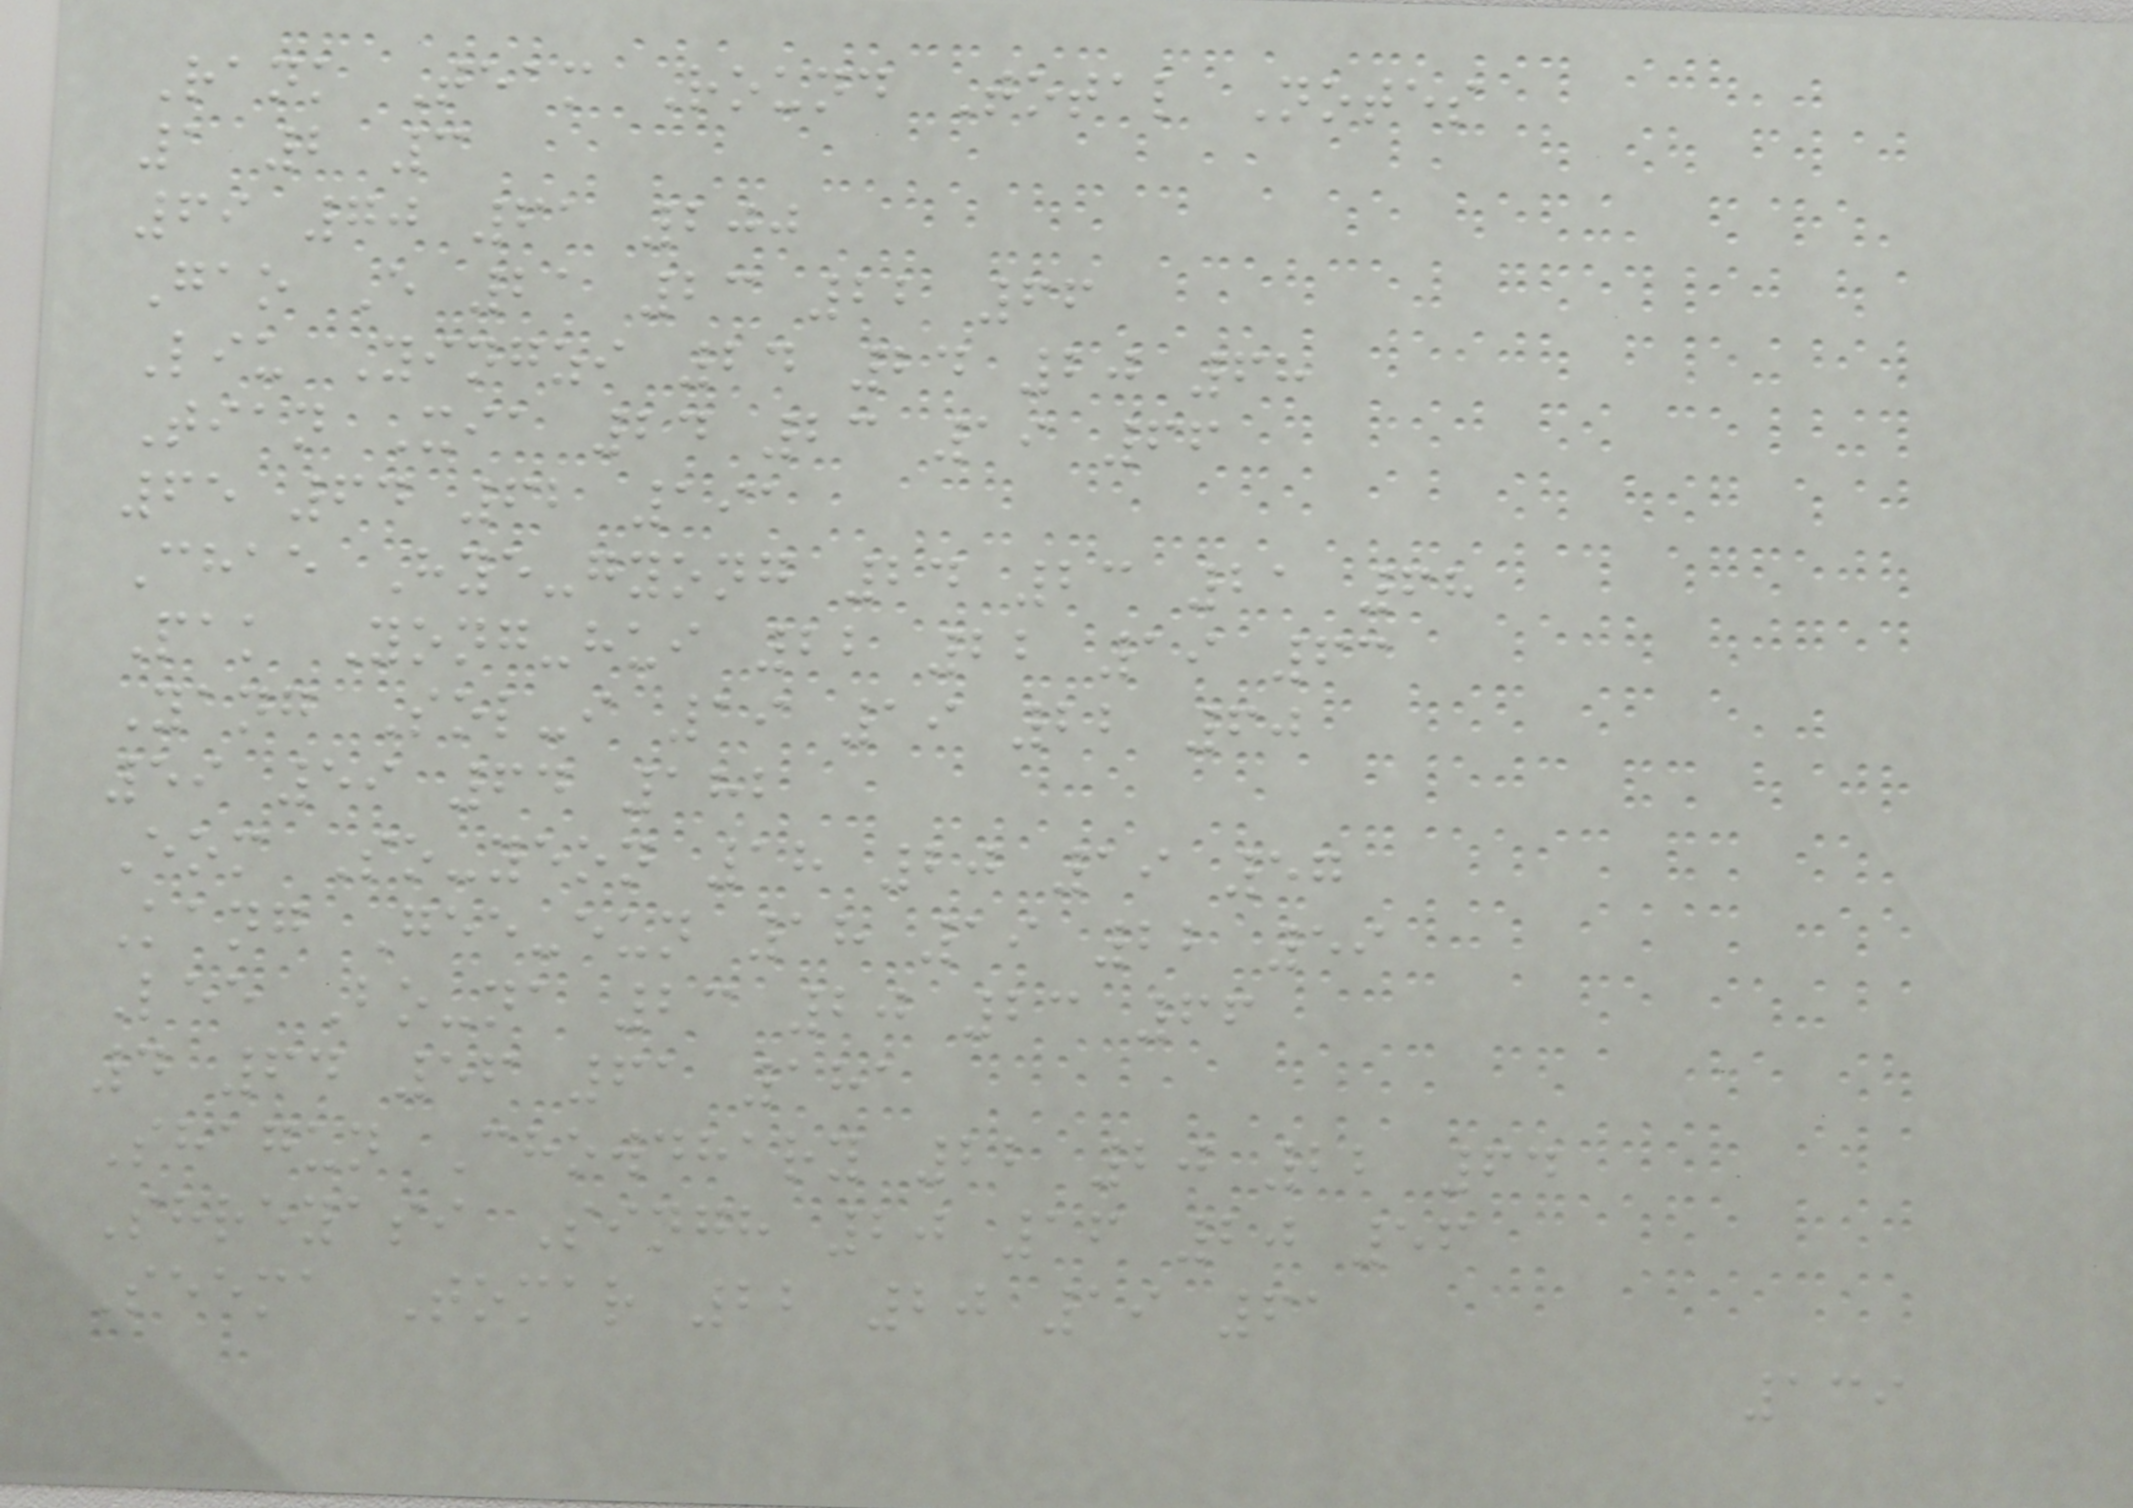Rank Team Round Total Notes
1 2 3
69 70 61 200
Gao E 21 23 22 66
Liu Yingzi 24 24 20 68
Tian Xia 24 23 19 66
65 64 62 191
Chae Hye-gyong 24 23 21 68
Pak Yong-hui 22 22 19 63
Yang Sol-i 19 19 22 60
59 59 64 182
Eom So-yeon 18 20 19 57
Kang Gee-eun 18 19 22 59
Lee Bo-na 23 20 23 66
4 64 56 61 181
Shagun Chowdhary 22 20 22 64
Shreyasi Singh 20 16 20 56
Seema Tomar 22 20 19 61
139
